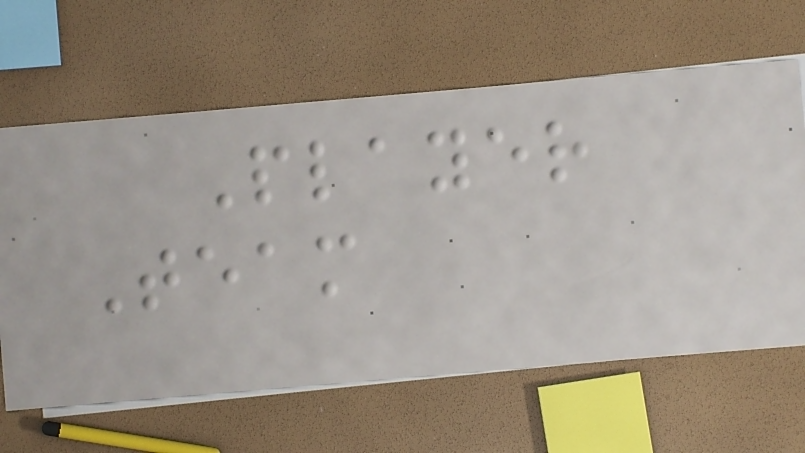Player
Team
